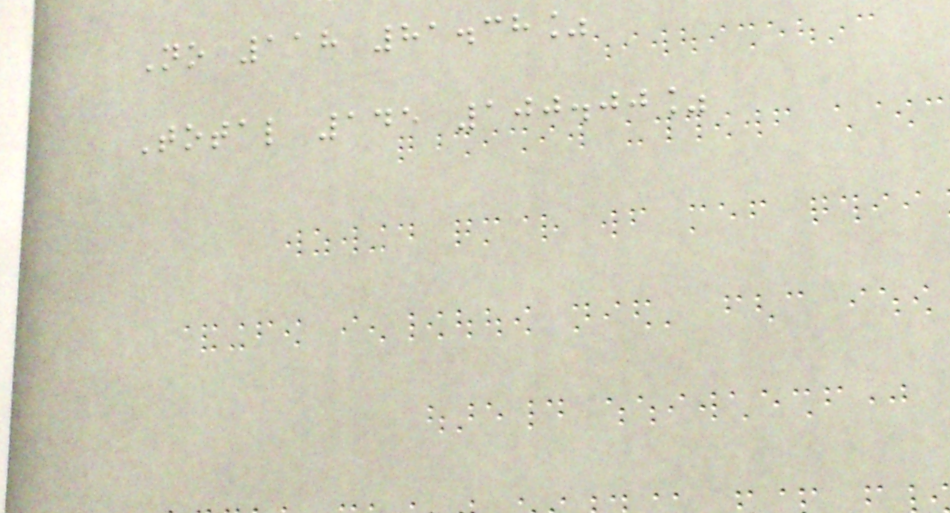No 118 81.38%
Total 145 100.00%
